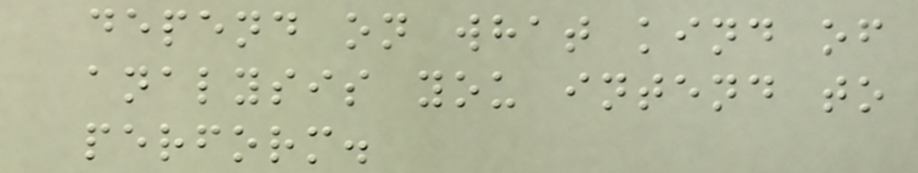depend on what kind of
analysis you intend to
perform.
